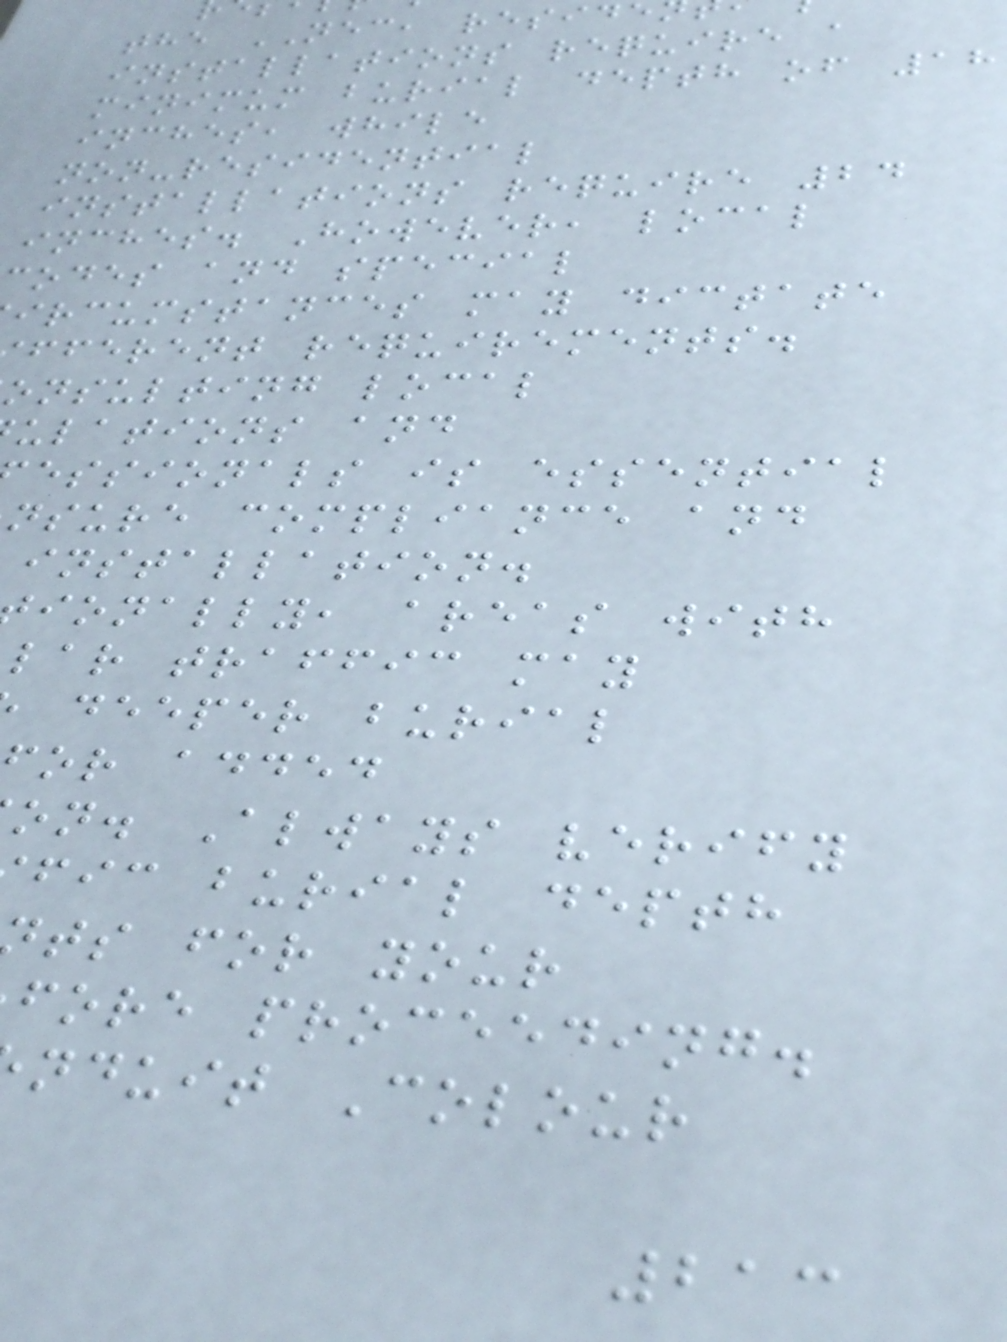the NEC, resid
installations require a
minimum burial depth of 18
inches, while
non-residential
installations require 24
inches. However, local
odes and special
ircumstances may dictate
fferent requirements.
onsulting local
ulations and
essionals is essential
nsure compliance and
installation.
ionally, areas with
lar traffic may
deeper burial
or added
on. Always verify
fic burial depth
ts for your
fore proceeding.
nduit Colour
213
